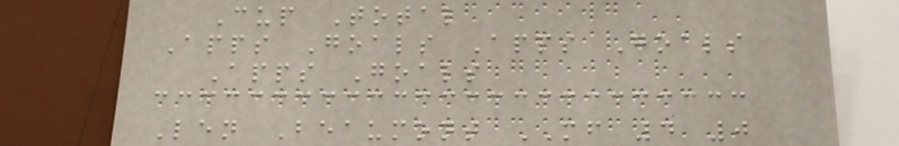Cup Total
Apps Goals Apps Goals
Apps Goals
Len Beaumont MF 4 0
